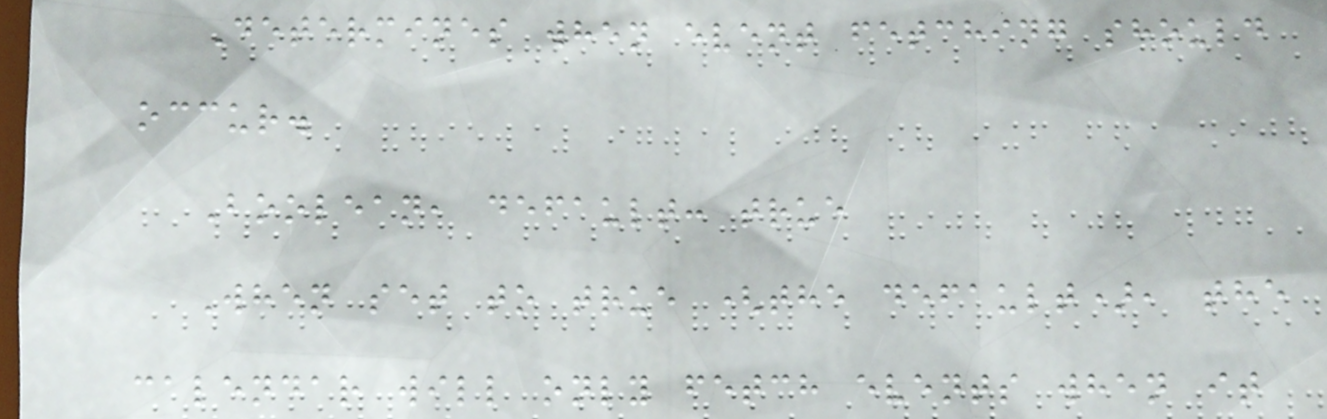Determines when event fetching should
occur.
Boolean, default: true
When set to true (the default), the
calendar will only fetch events when it
